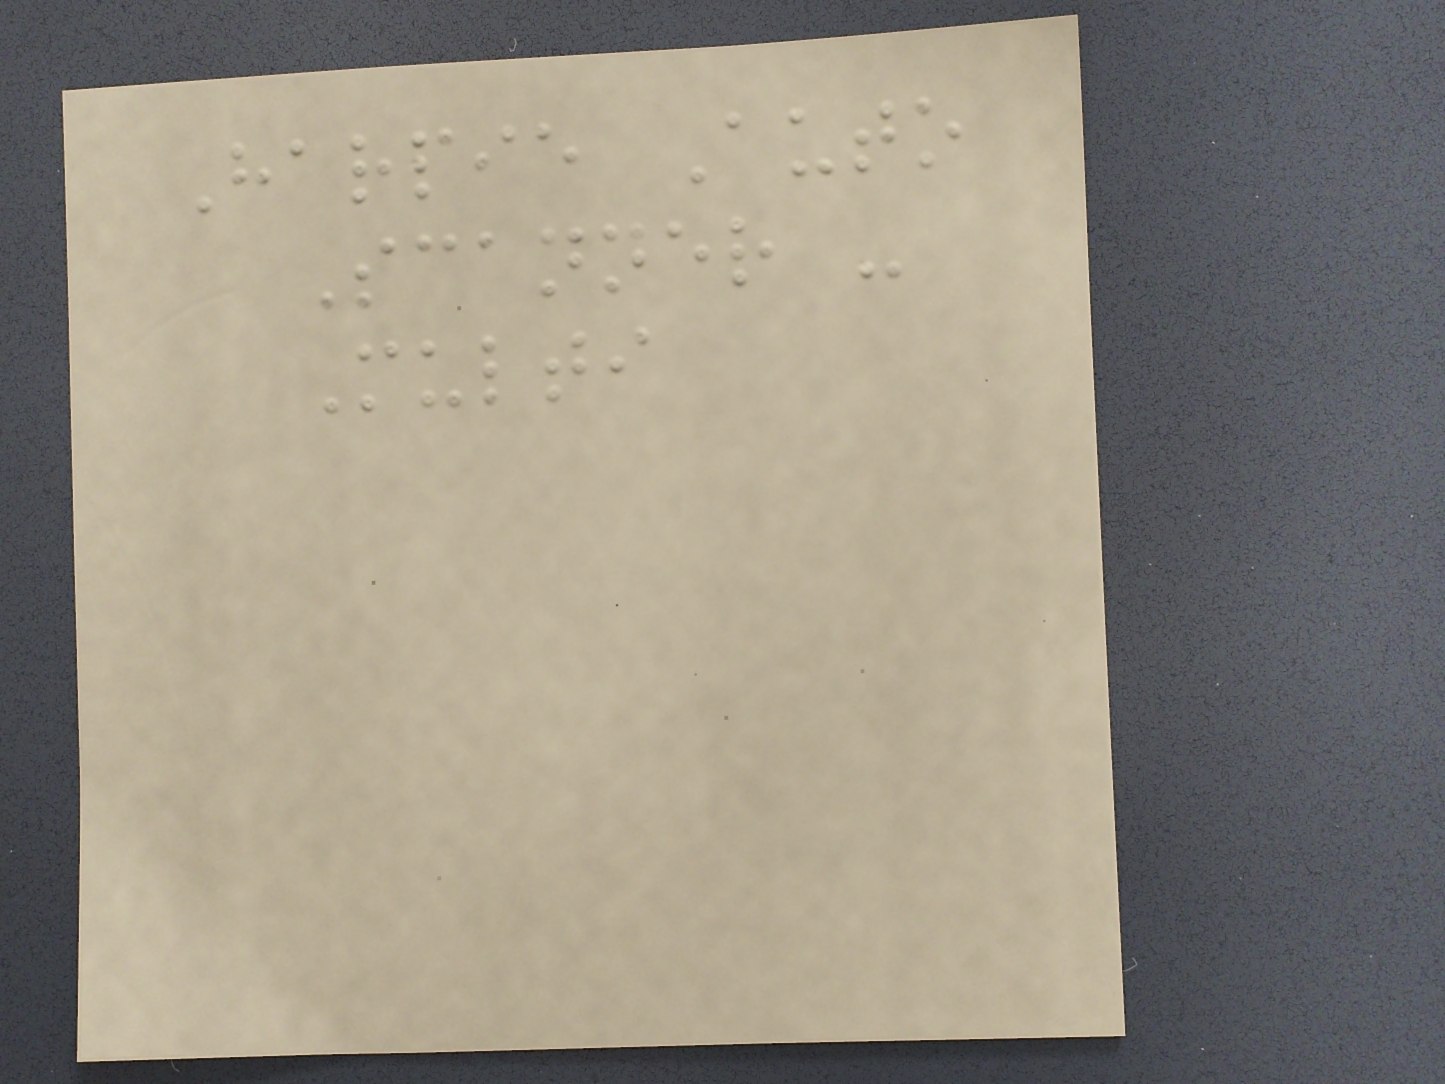Harpie Auto
Scanner -
Multi
